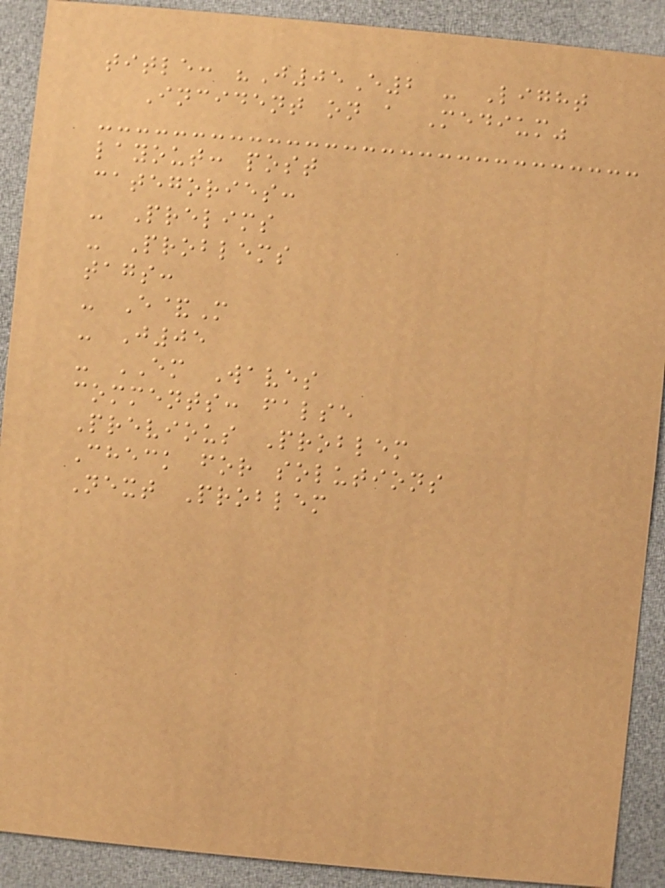title: "J05E2 - Light
Incident on a Medium"
layout: post
categories:
- Prelims
- Problems
tags:
- E&M
- J05
- EM Waves
comments: false
Previous Problem
Check for solutions
Next Problem
